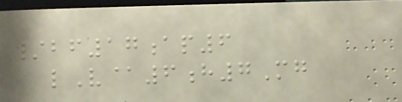/bf17ap6
lV@6h7Mg
